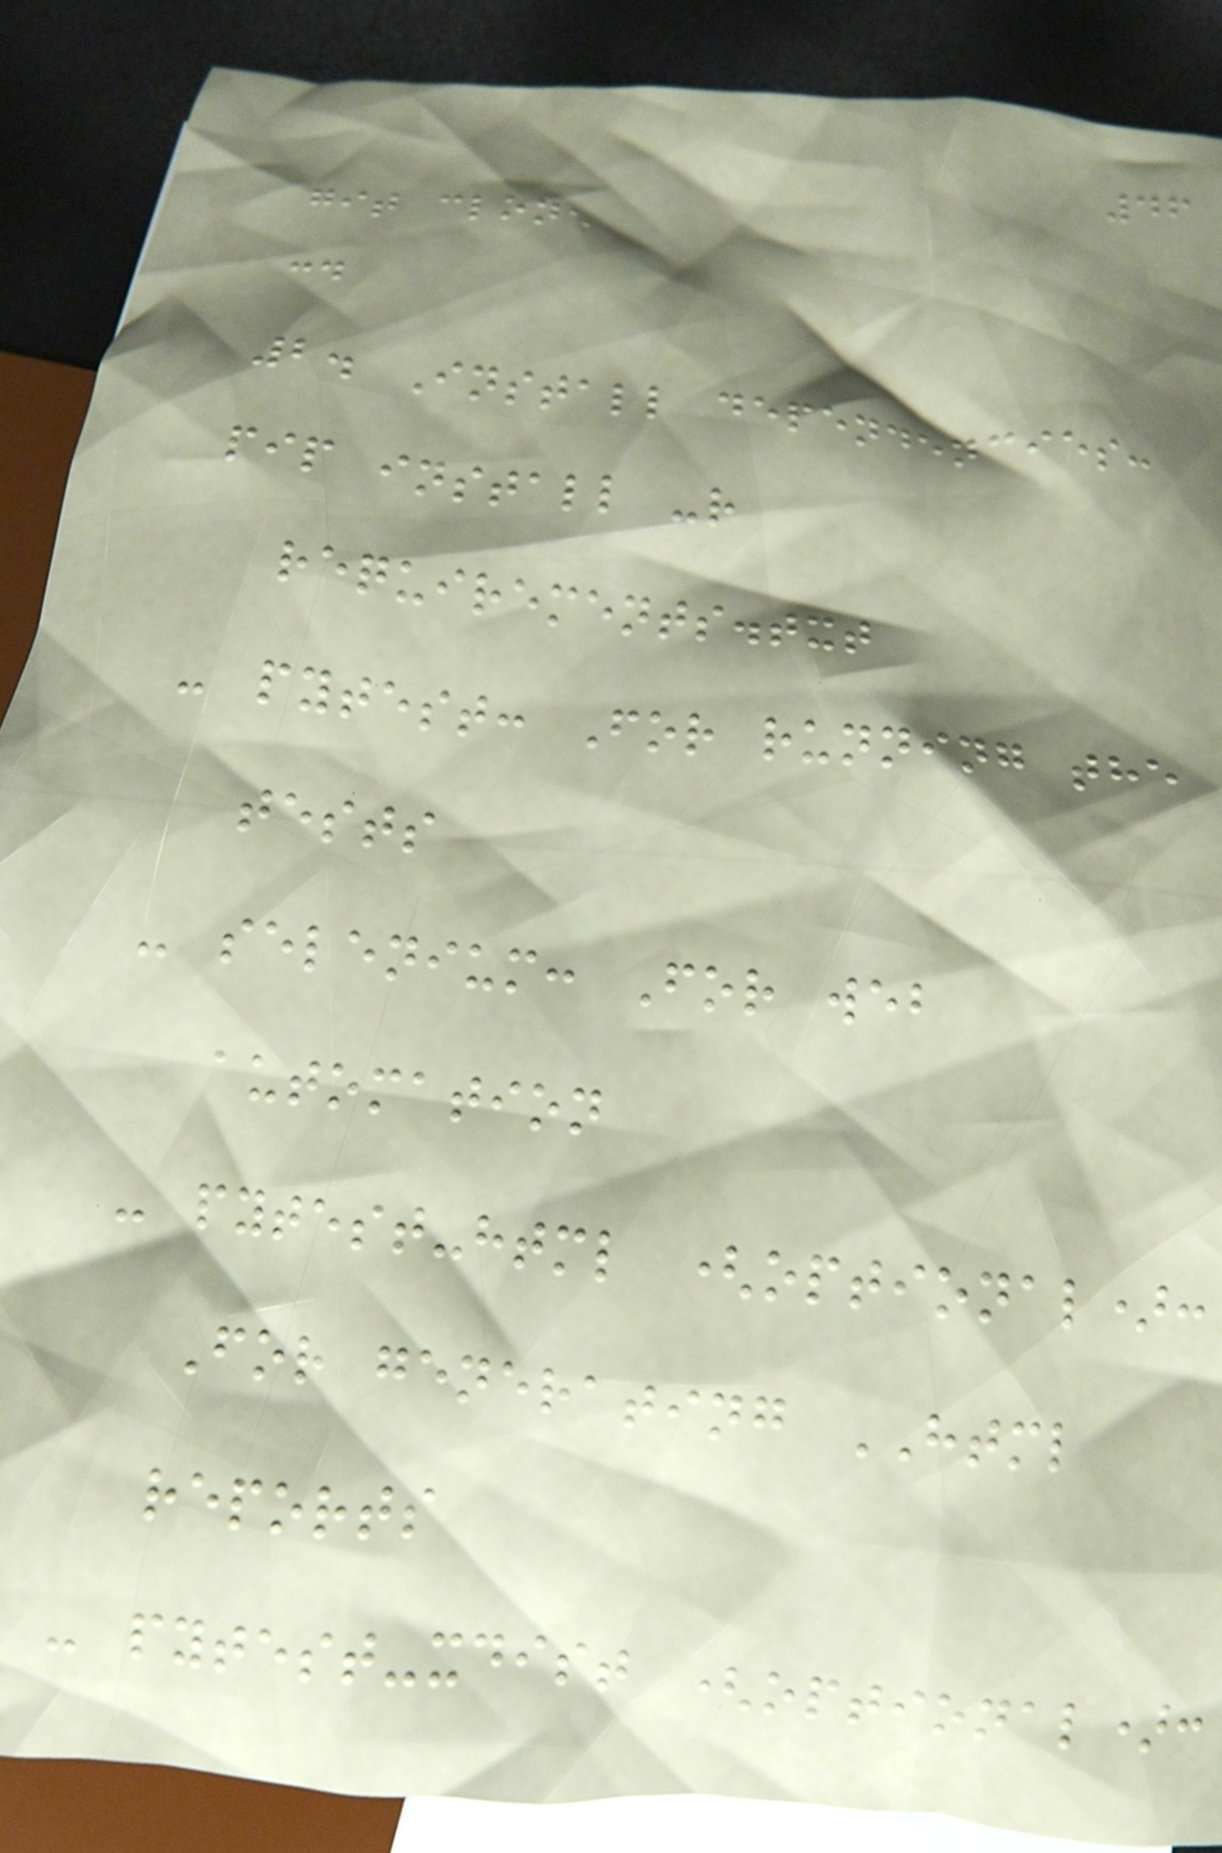46
git clone
cd
2. Install dependencies:
pip install -r
requirements.txt
- pytest: For running the
tests
- selenium: For web
automation
- pytest-html (optional):
For generating HTML
reports
- pytest-xdist (optional):
